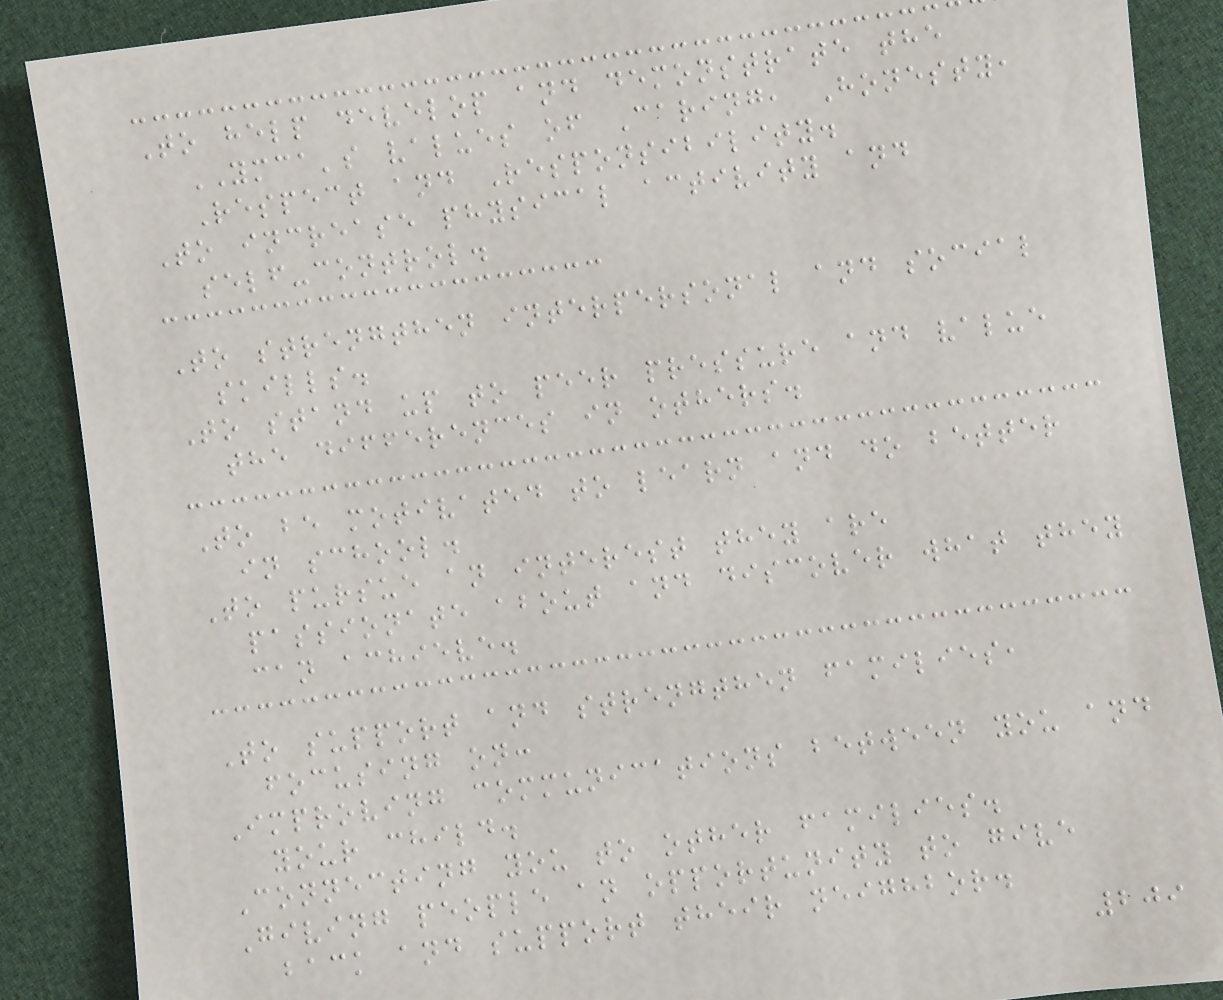To help develop and demonstrate the
YMCA's values of Caring, Honesty,
Respect and Responsibility.
To increase physical activity and
self-control.
To strengthen interpersonal and social
skills.
To stand up to peer pressure and value
the differences in others.
To be motivated to learn and do better
in school.
To pursue an interest they are
passionate about and discover what they
can achieve.
To support and strengthen families,
focusing on:
Improving communications between you and
your child.
Connecting you to other families.
Giving people an opportunity to give
back and support their neighbor.
209
